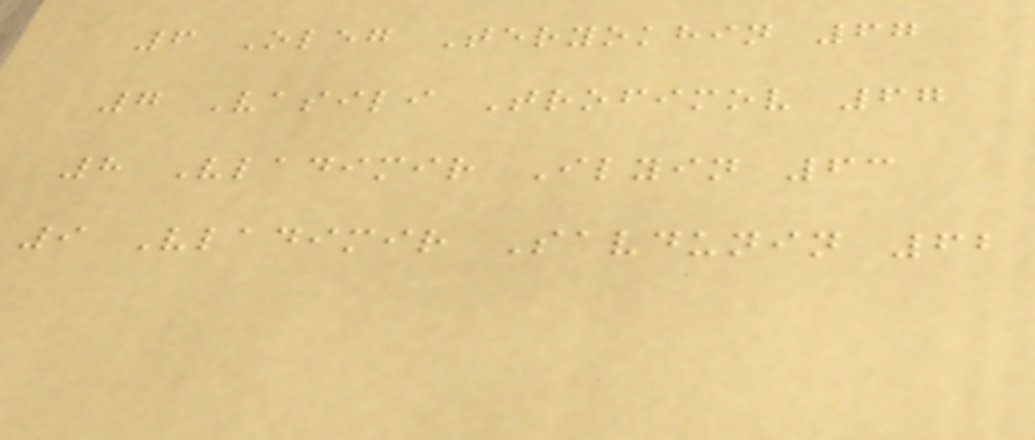6 Oleg Teryokhin 67
7 Vasili Trofimov 67
8 Vladimir Ilyin 63
9 Vladimir Savdunin 62
